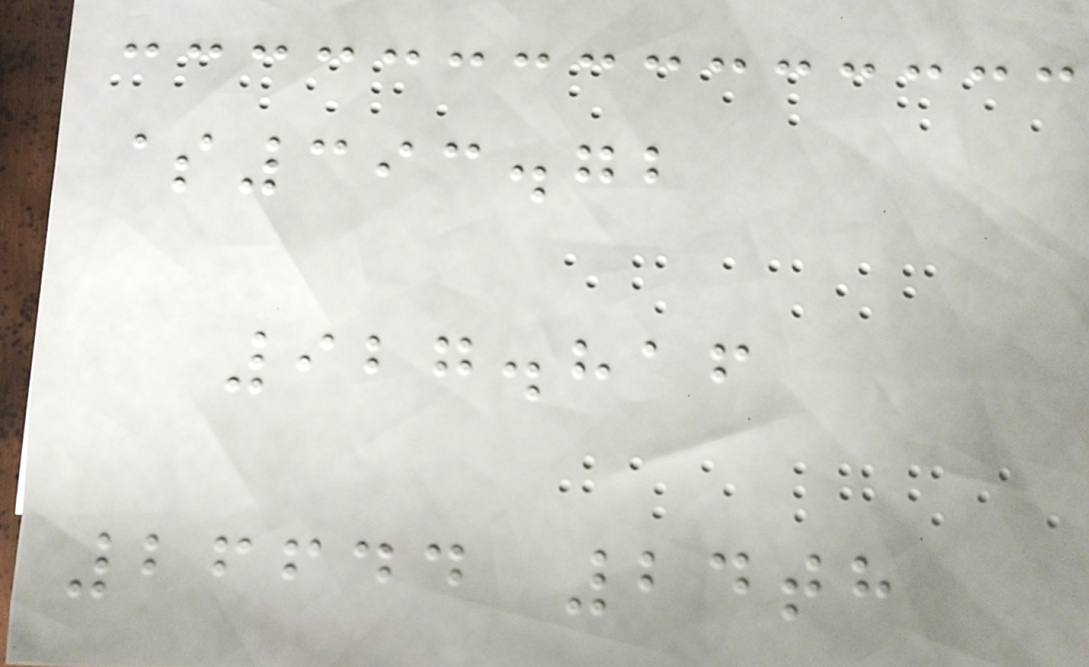$393.72
927.816
26644 24th
